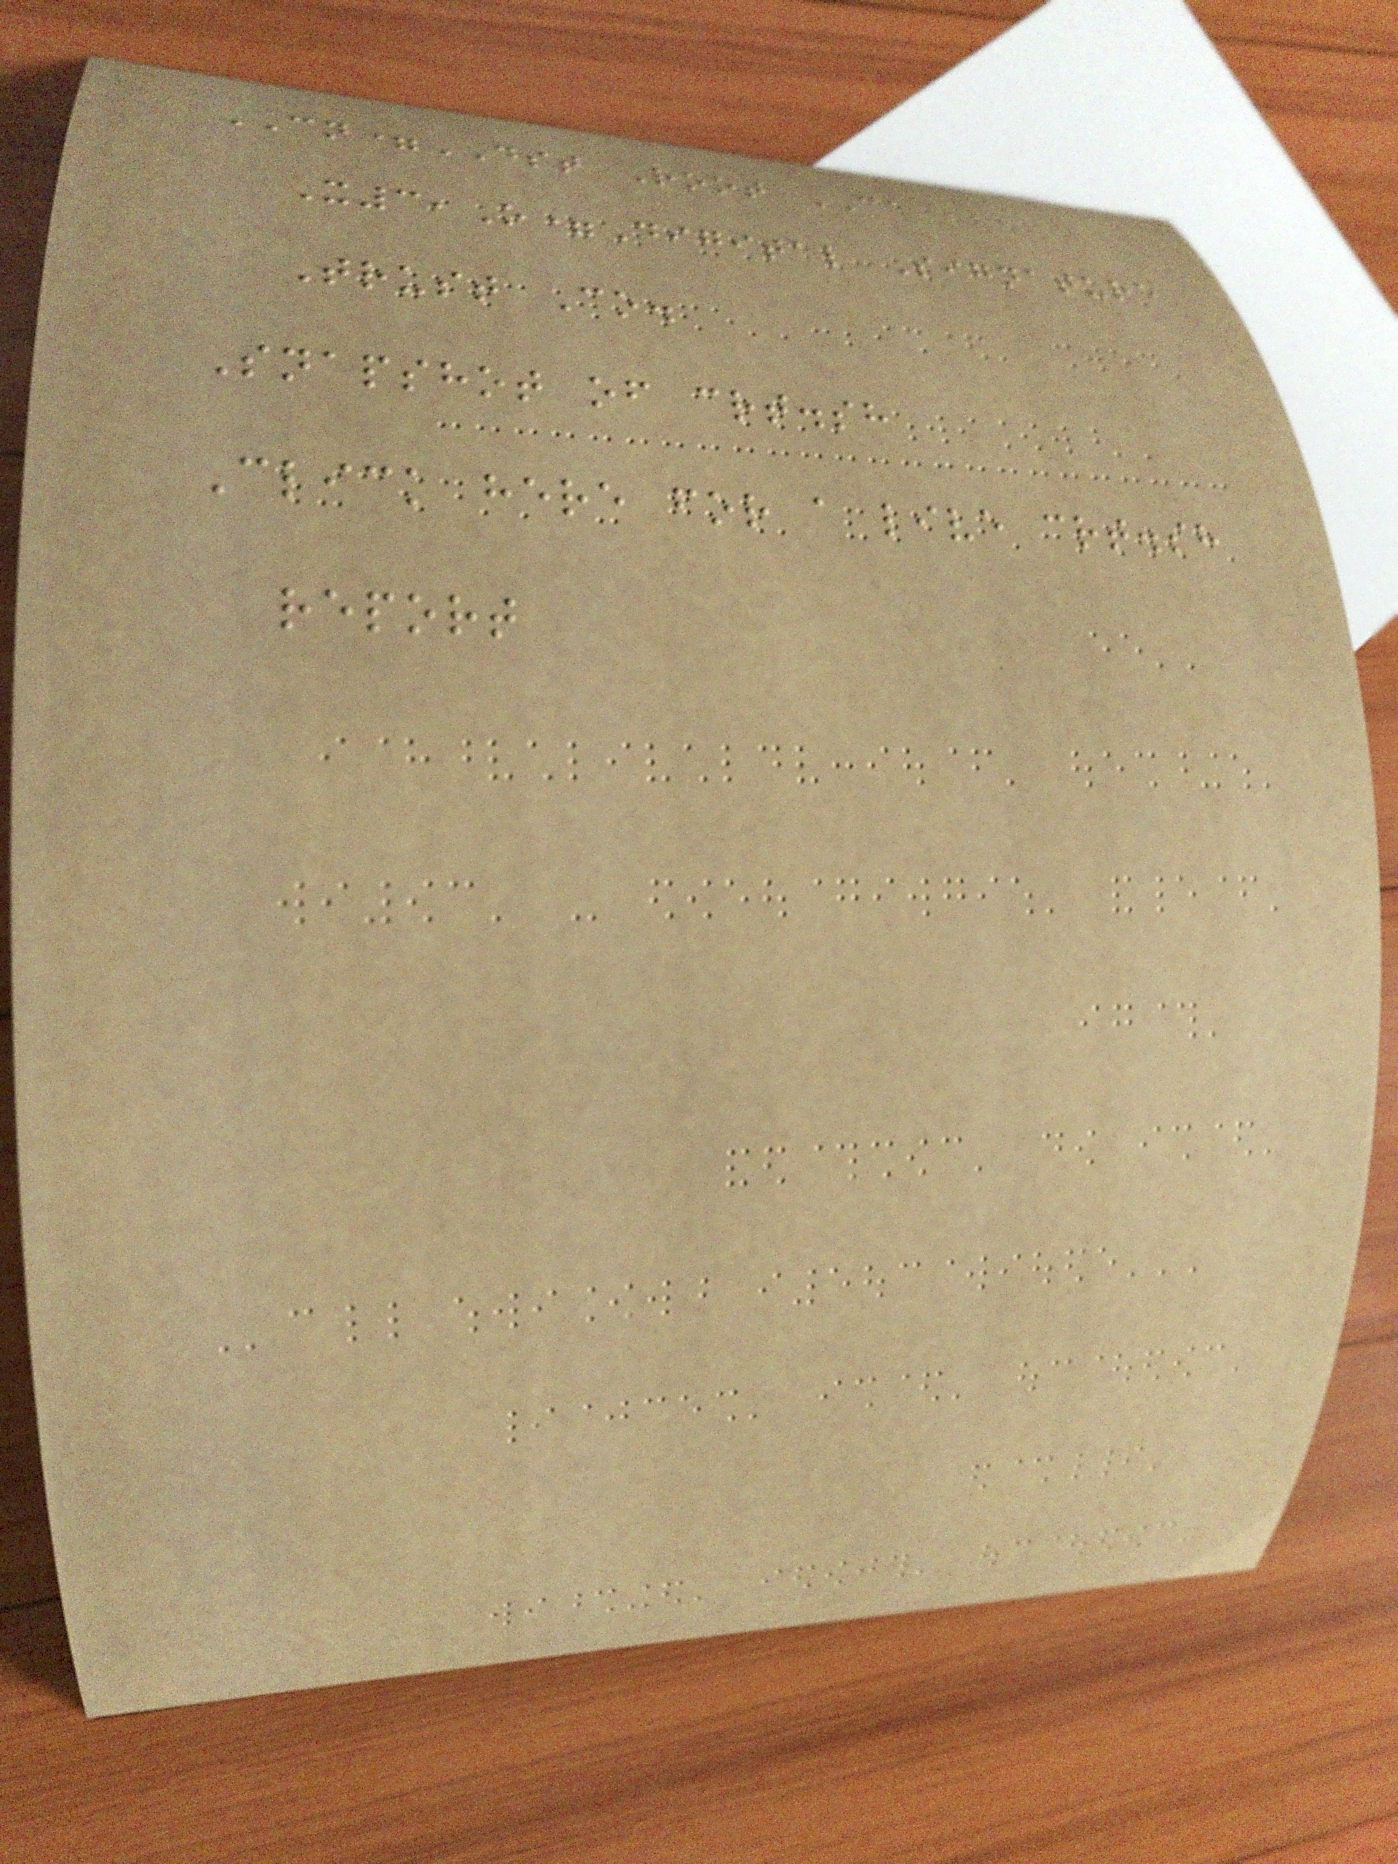CN=DST Root CA
X3,O=Digital Signature
Trust Co.
Snapshot of crt.sh
Click here for a live crt.sh
report
